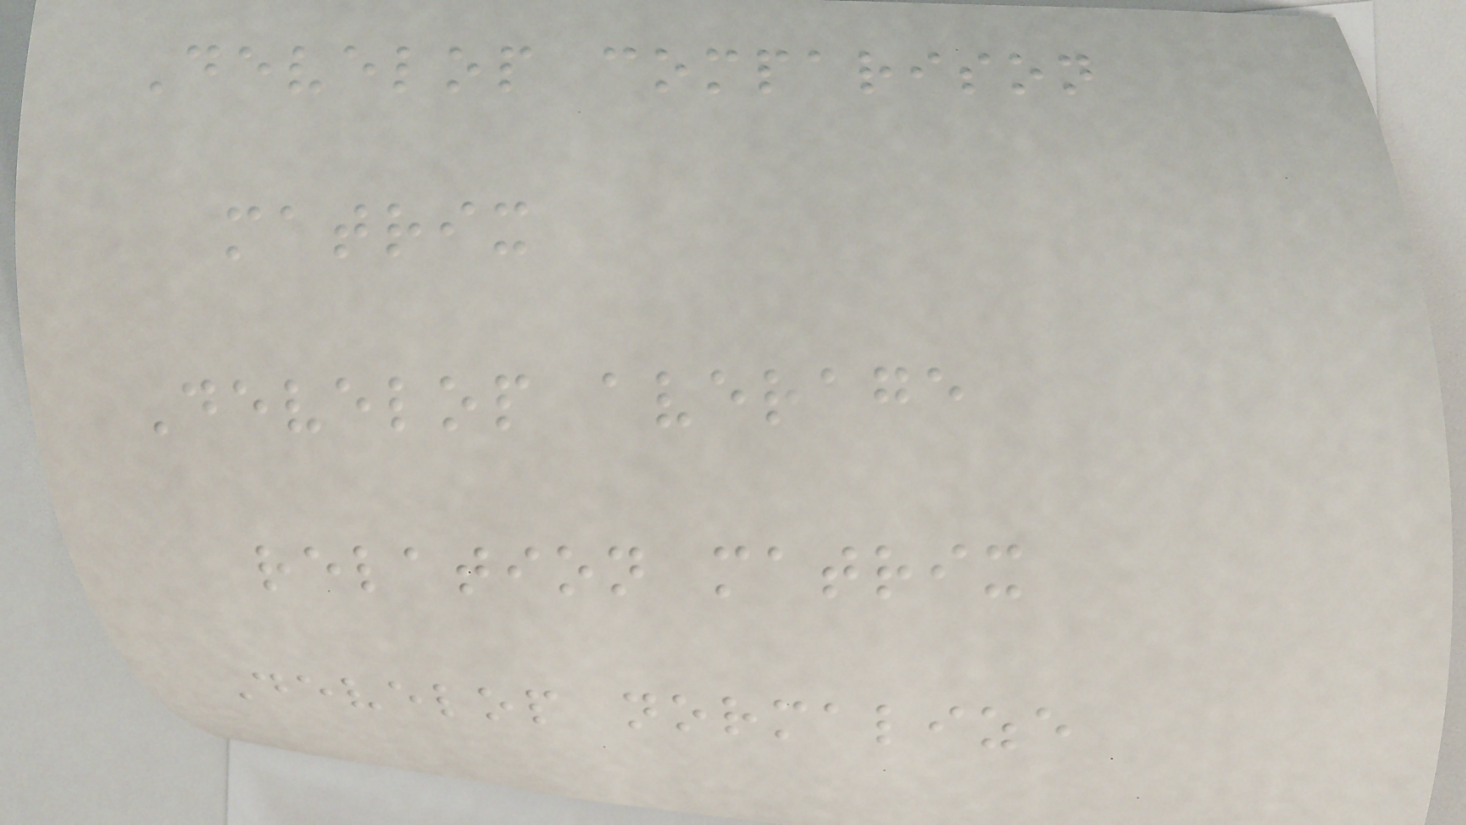Develop comparison
matrix
Develop average
relation matrix
Develop normalize
